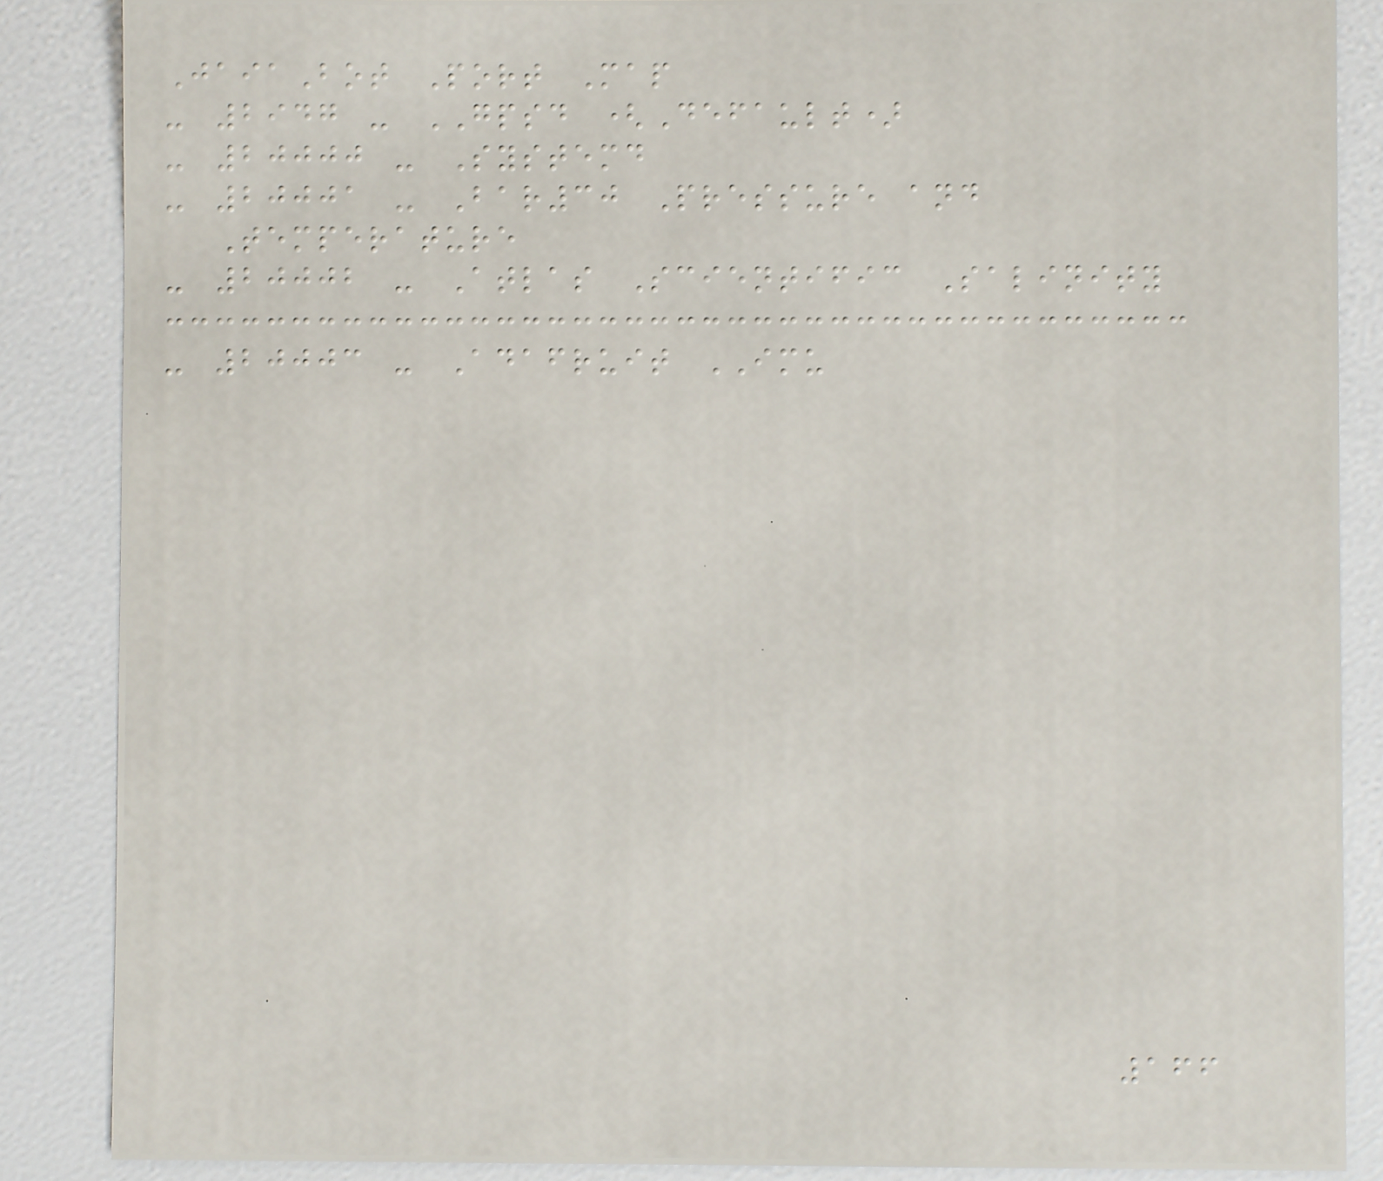JaiaBot Port Map
- 2947 - GPSD (Default)
- 20000 - Systemd
- 20001 - Bar30 Pressure and
Temperature
- 20002 - Atlas Scientific Salinity
- 20003 - Adafruit IMU
166
